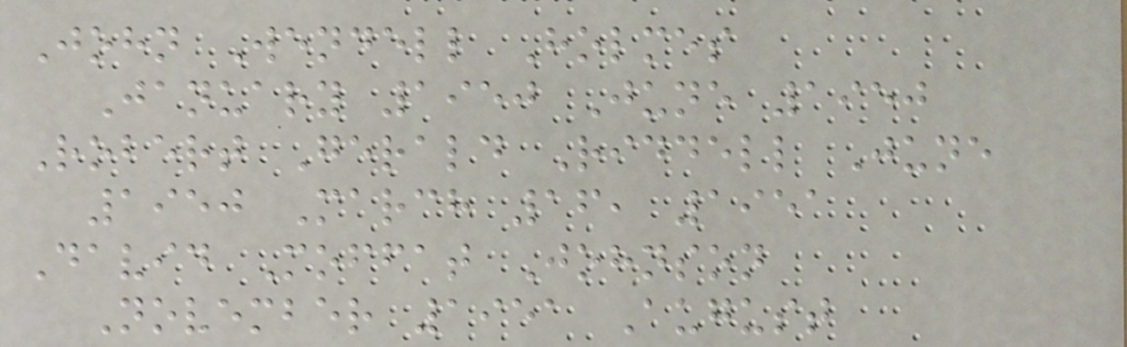John Wendell Holmes
January 1950 June 1950
Robert Gerald Riddell June
1950 March 16, 1951
David Moffat Johnson
November 1951 August
